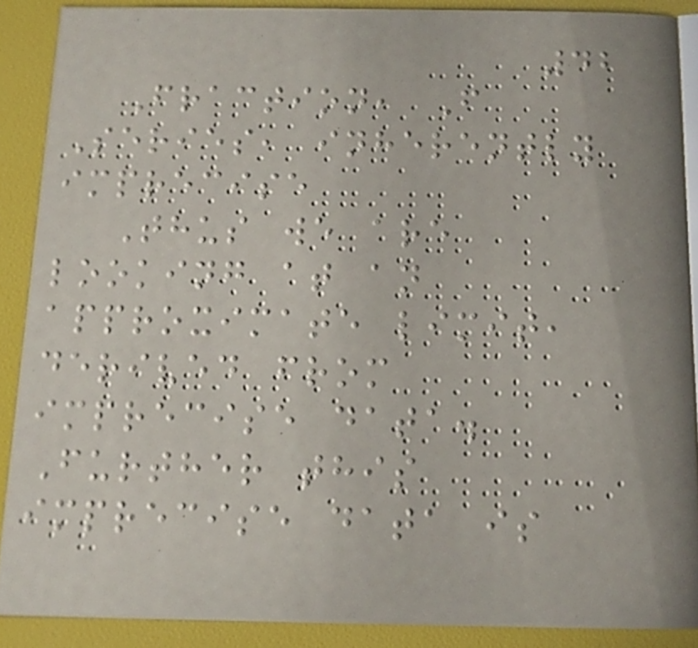42
Fraction, F
Series, inherently
imprecise
Thus we are
looking at an
approximate limit,
derived from
imprecise data.
Further this
imprecise data is
